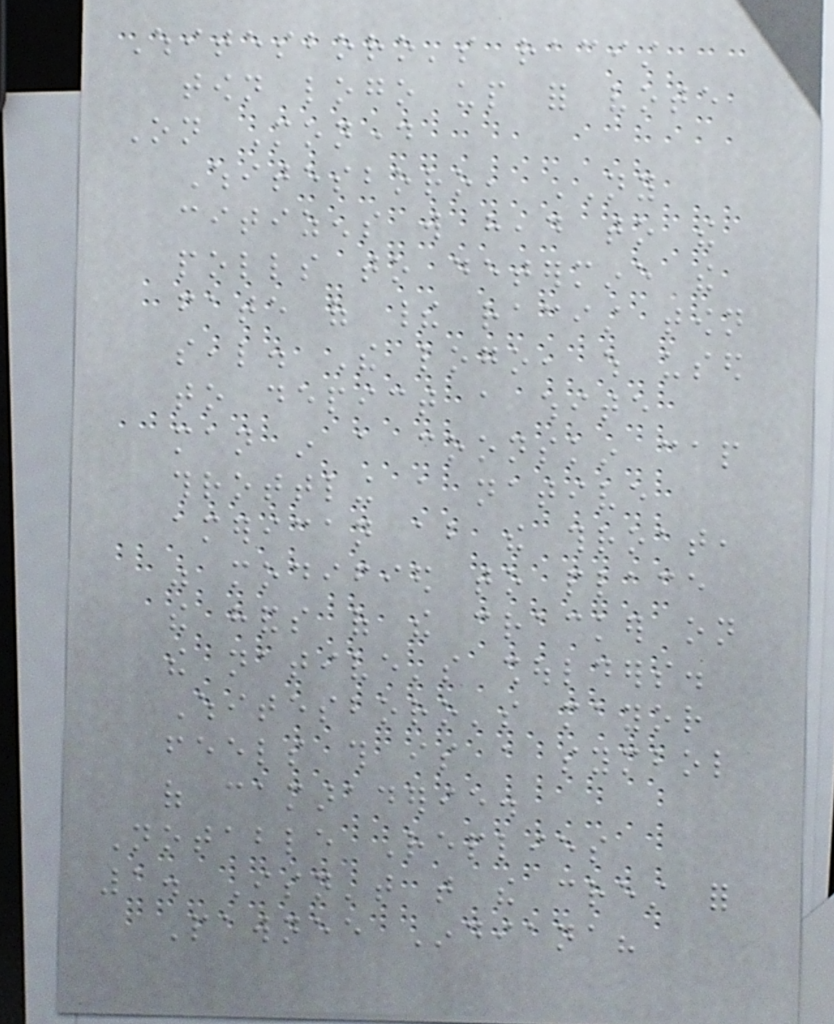Whitesboro's racist
town logo up for vote
On Monday
Whitesboro, NY
citizens will head to the
polls to determine the
fate of their racist town
seal. The logo, which used
to depict a white
man in a coonskin cap
throttling a native
american about the throat,
was modified to place
the hands of the cracker on
the native's shoulders.
Whitesboro's mayor
feels this is a symbol
of camaraderie.
Notable Replies
1. Isn't that the crest for
Pawnee Indiana?
